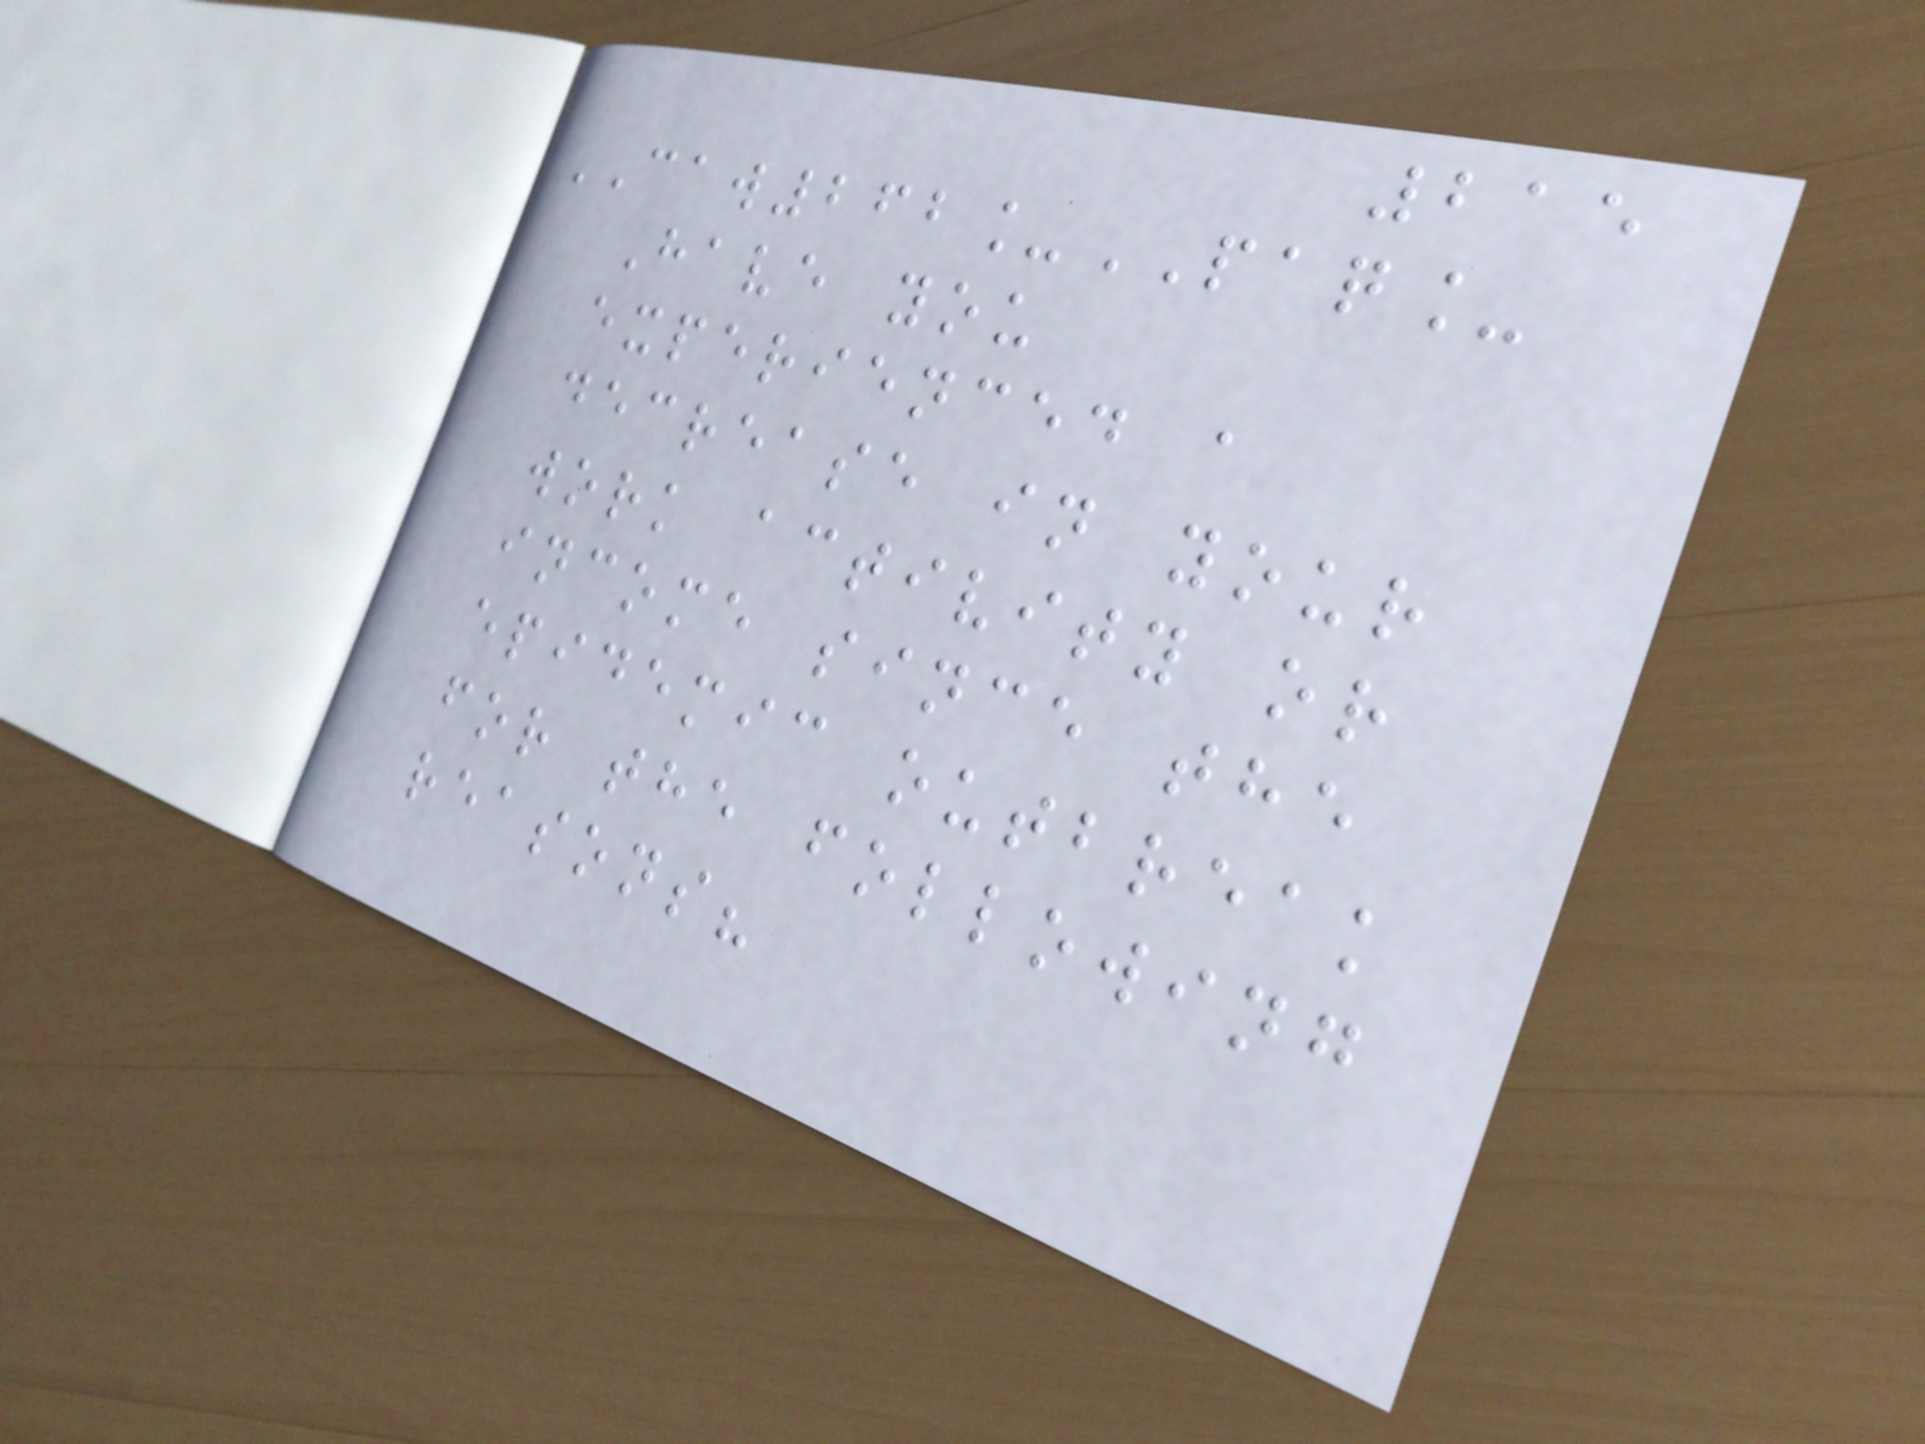215
CAW262_PAQ_
Have you
experienced a
decrease in your
work activity or
income since the
epidemic outbreak
for the following
reasons?
